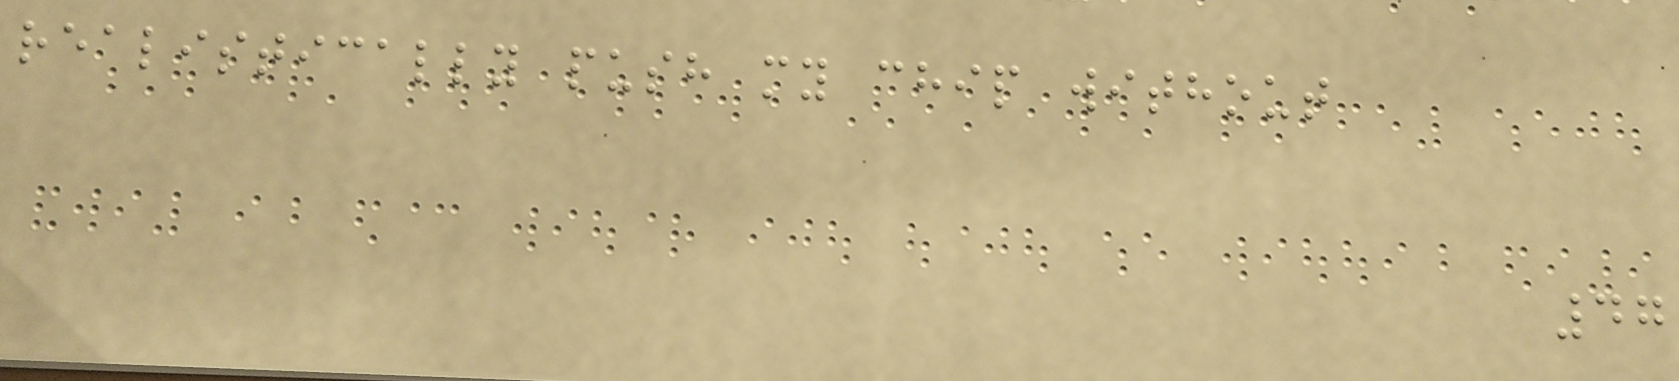realistically push my chip without
47
